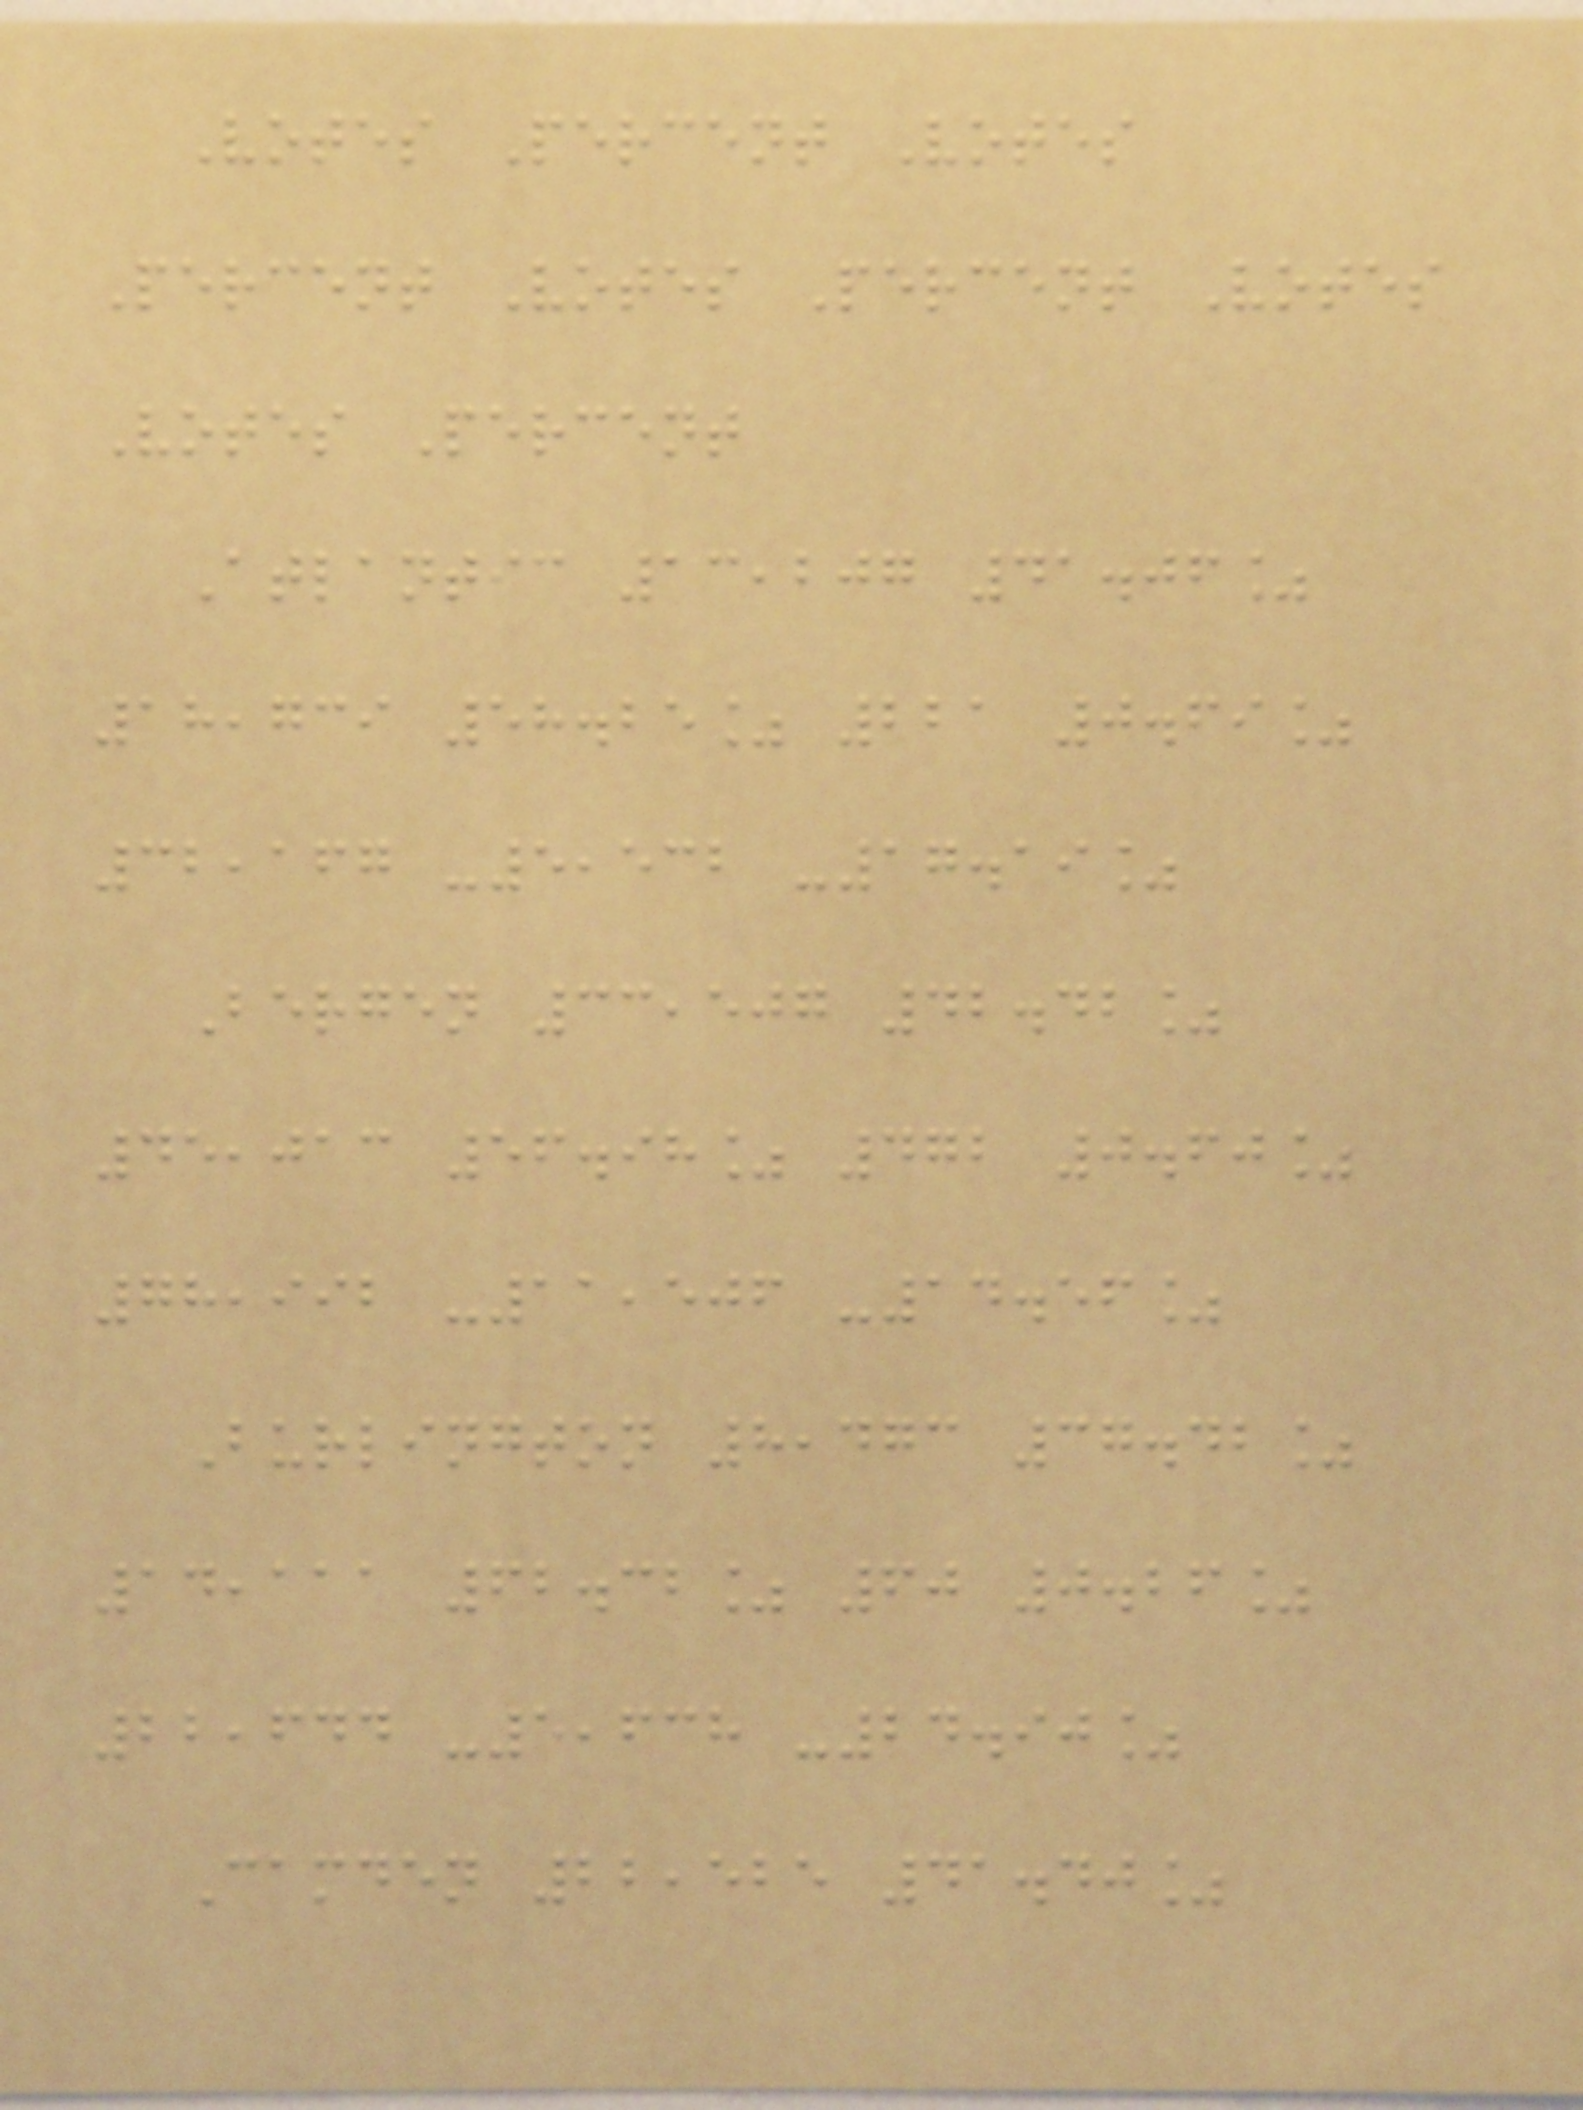Votes Percent Votes
Percent Votes Percent Votes
Votes Percent
Atlantic 13,207 41.06%
18,739 58.25% 221 0.69%
32,167 -5,532 -17.19%
Bergen 33,507 42.42%
45,013 56.98% 472 0.60%
78,992 -11,506 -14.56%
Burlington 8,473 37.42%
14,111 62.32% 60 0.26%
22,644 -5,638 -24.90%
Camden 22,525 41.40%
